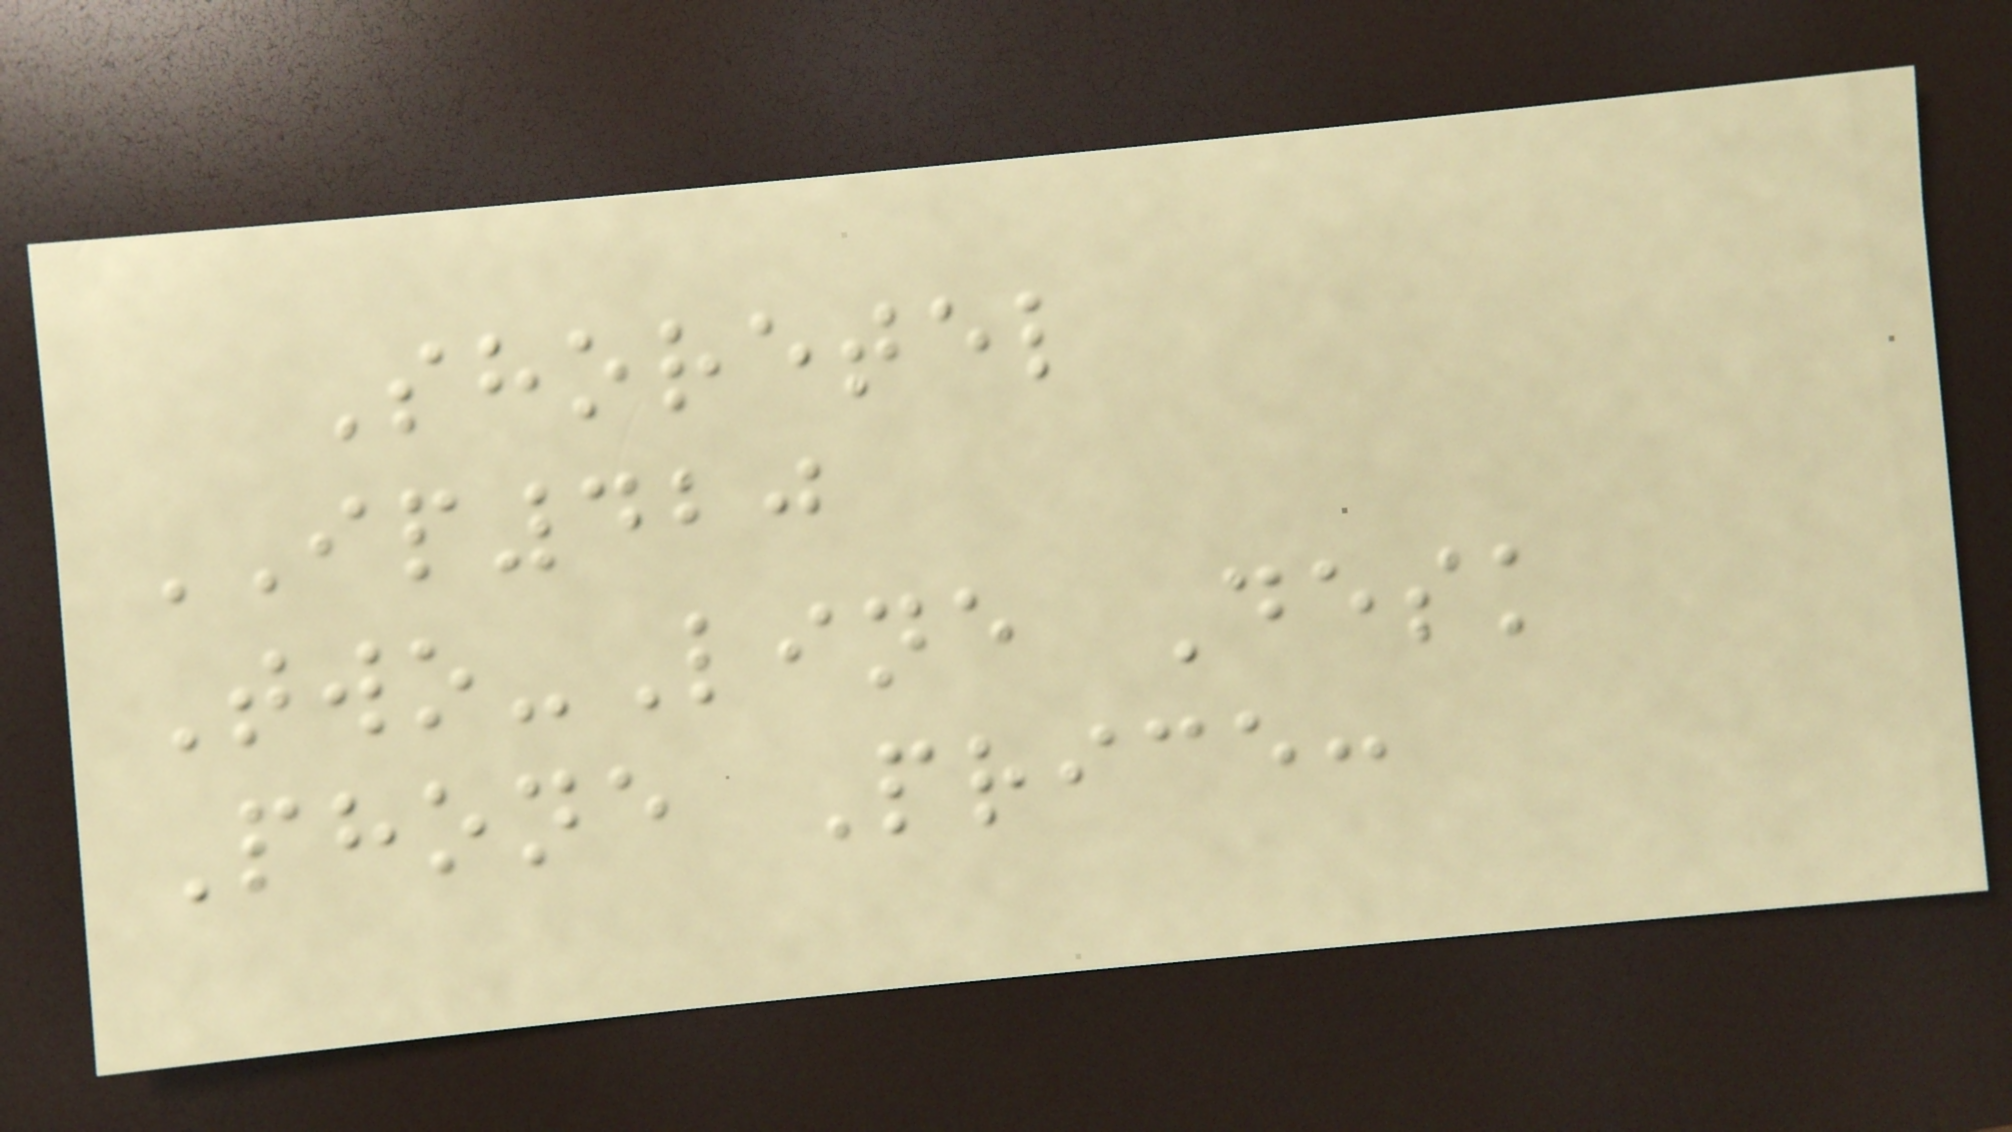Shoretel
IP420
Two-Line Desk
Phone Price:
